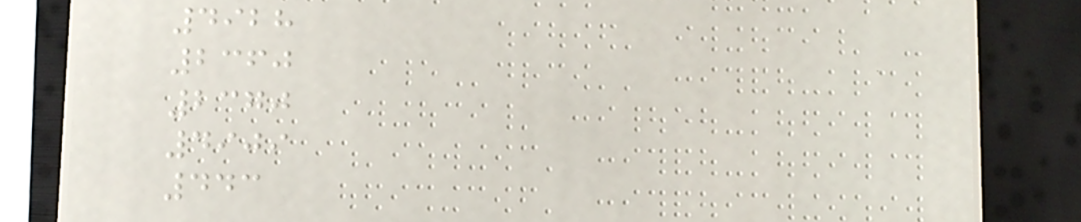4928
2360
2370
4909
443
